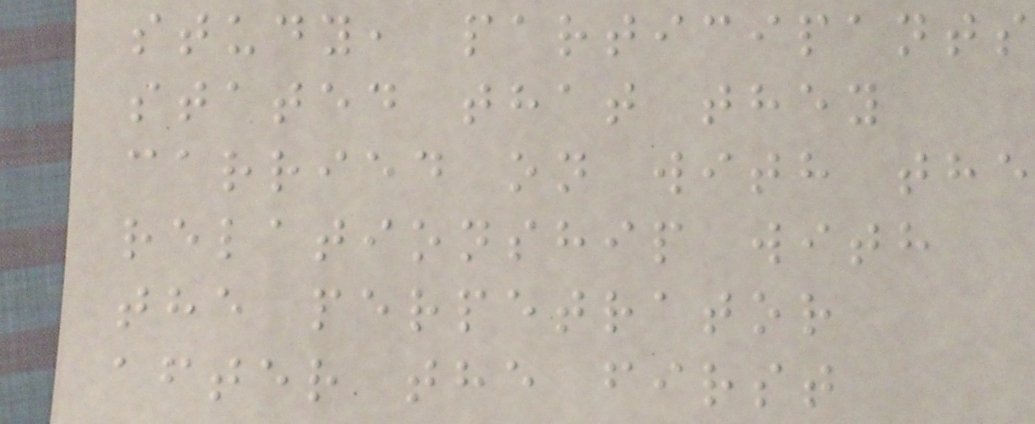study, participants
stated that they
carried on with the
relationship with
the perpetrator
after the first
